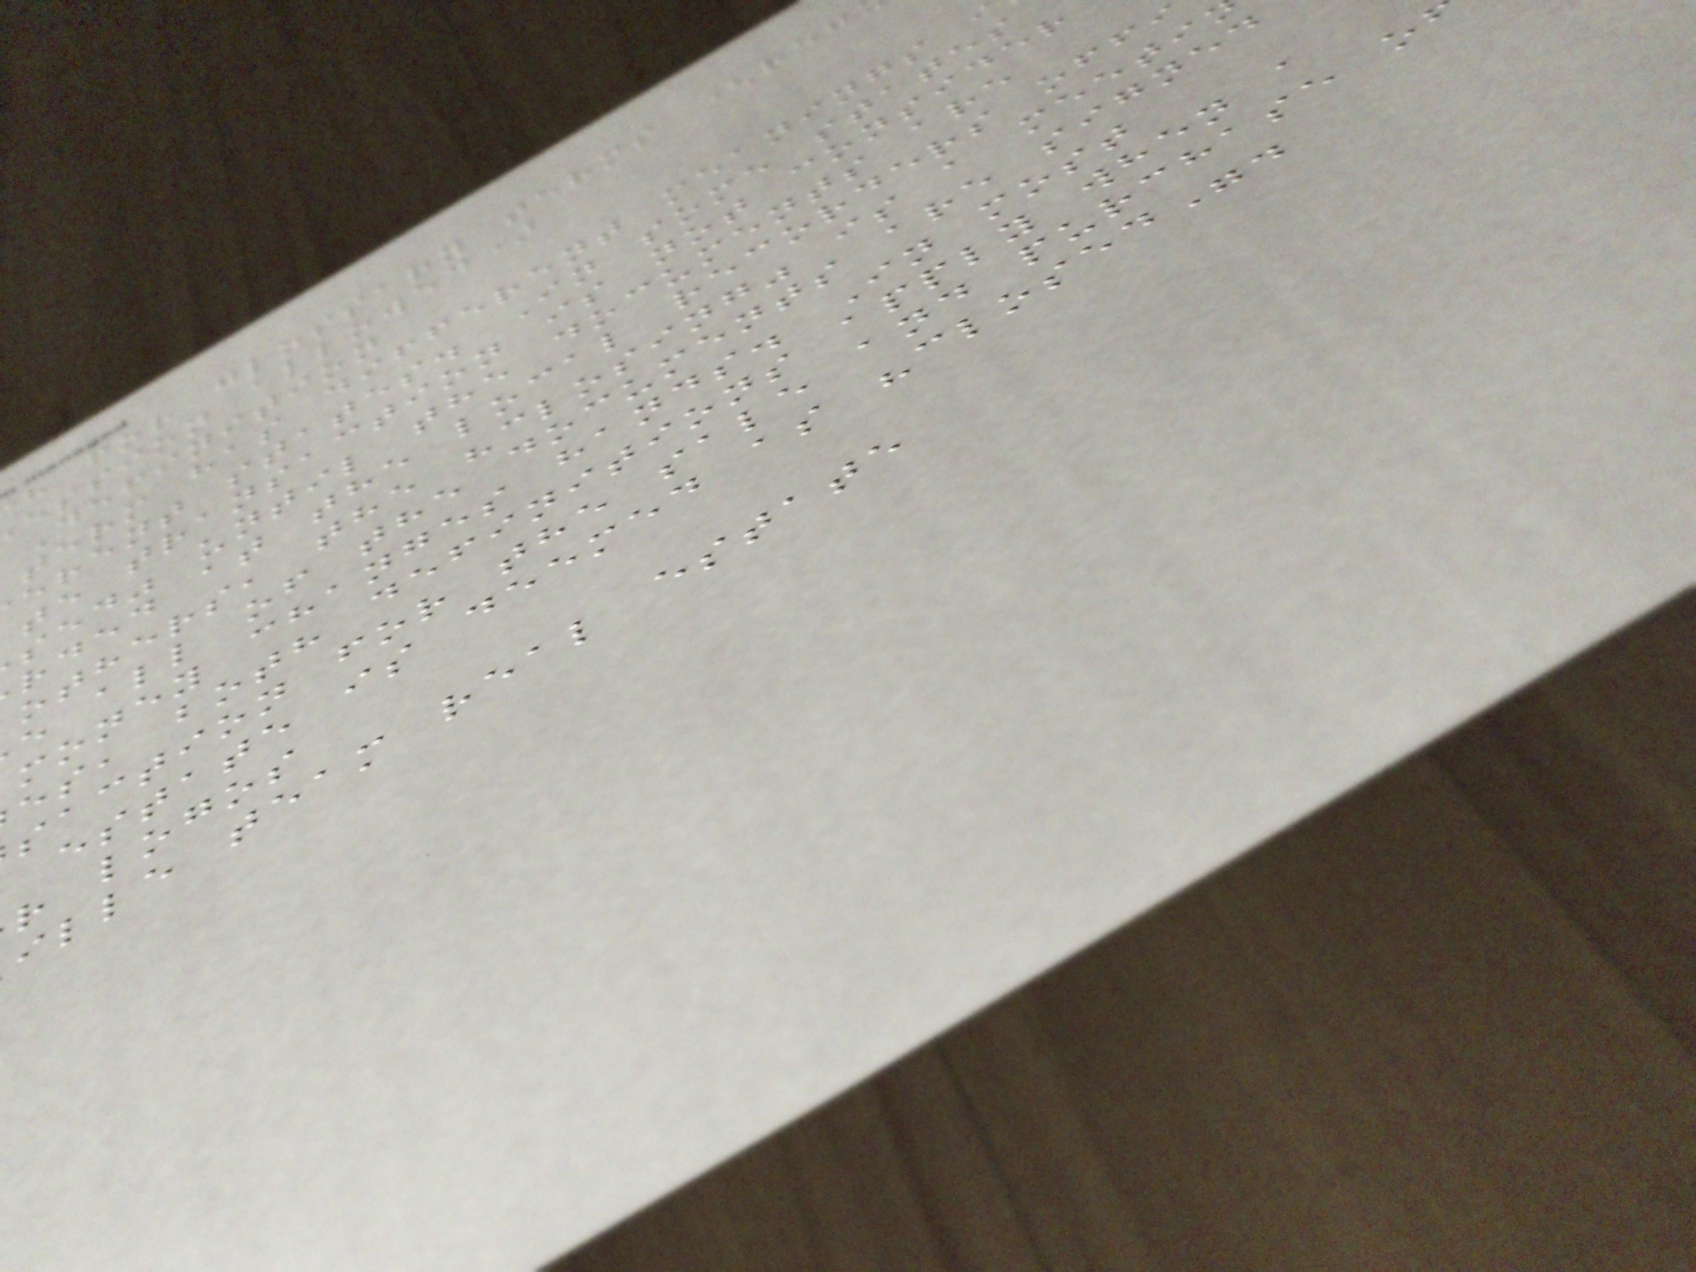h for glossary terms (reg
ession allowed)
Definition
term has different meanings
erent states. In some states
te transaction is not consider
sed" until the documents are
rded at the local recorders offi
others, the "closing" is a meeti
e all of the documents are signed
money changes hands. In most
es, both definitions apply when a
saction for the sale and purchase o
estate is deemed as "closed".
r logos
ille team real estate
